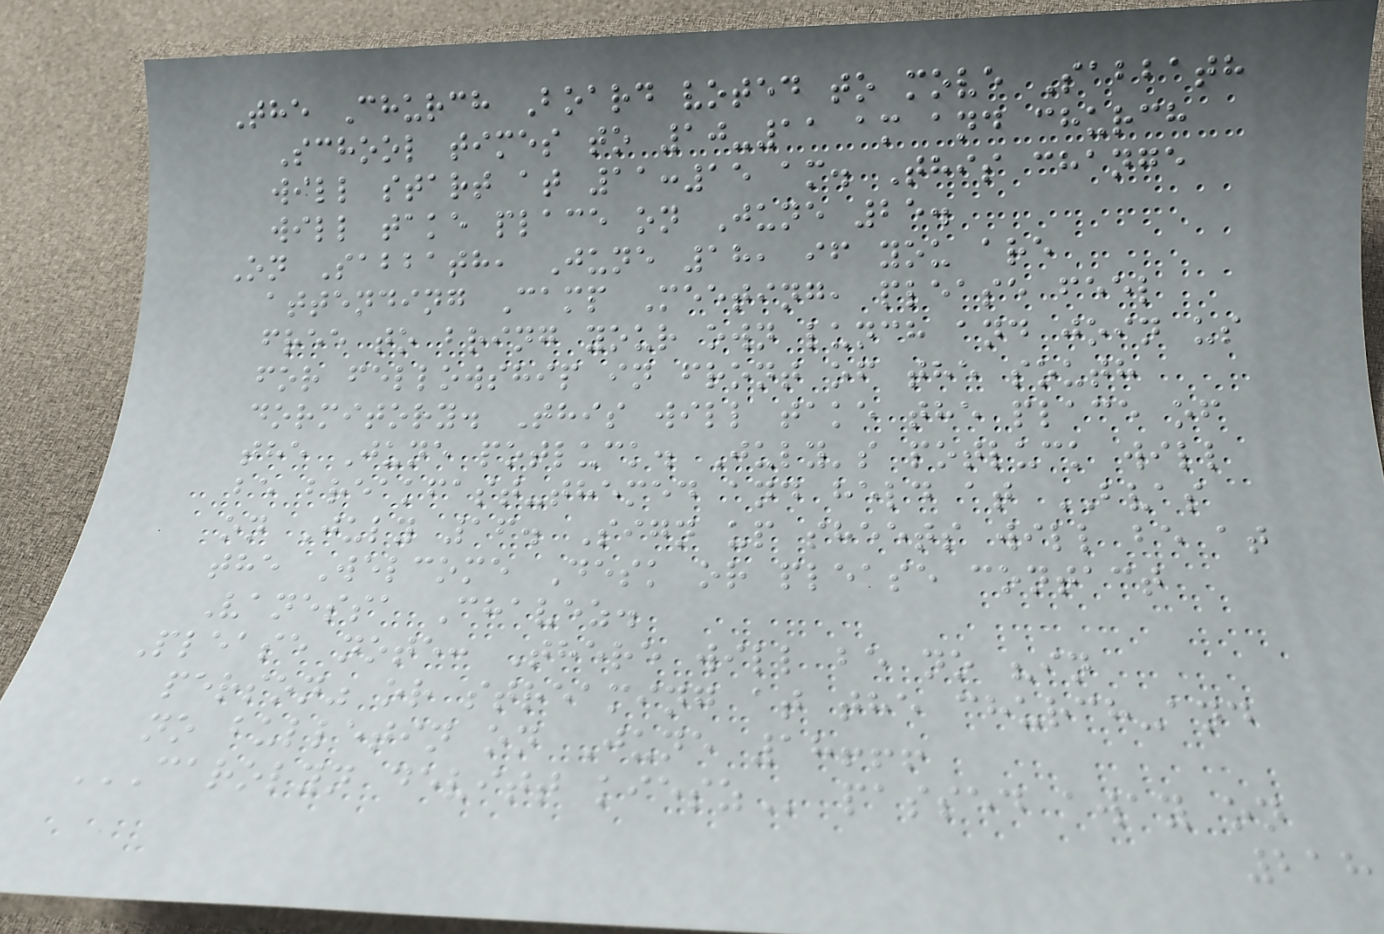The Church Board voted to move Sabbath
School times to 10-11 am and church
will start at 11:15 am. This change
will take place on June 25.
On Sabbath, June 18, if you are
attending Camp Meeting, please feel
free to bring your own lunch and join us
for fellowship in front of the south
dormitory. This will take the place of
the June potluck. July's potluck will
be breakfast-themed and held at BVAS
on July 16. Sign up sheets will be at
the Welcome Desk or please contact
Vanessa Chavez.
Please note: There will be no "in
person" or streaming at the church-and
no bulletin on June 18!!!
CAROLYN DEVITT KIESZ passed away on
218
